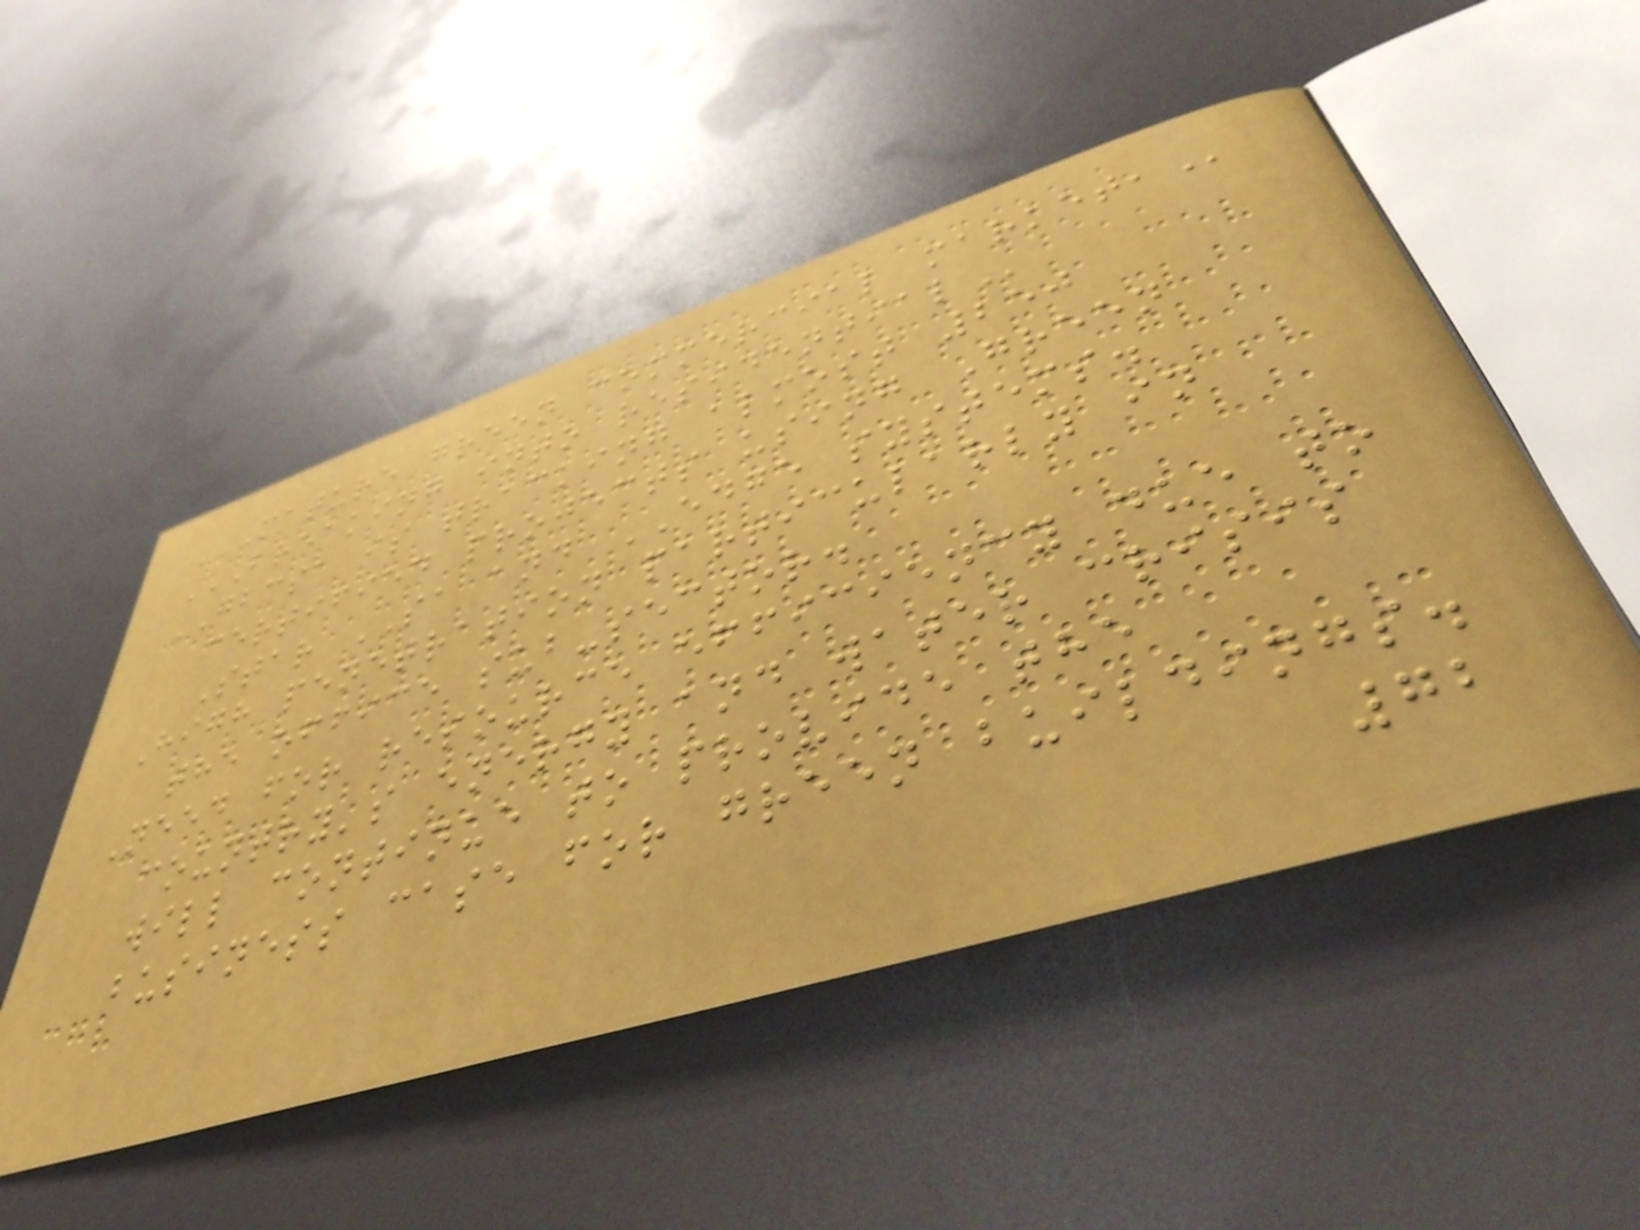MATURE GREEN COMMERCIAL MARKET,
BREAKING INTO RESIDENTIAL
GBCSA is tracking almost 250
certified projects using Green
Star SA and EDGE systems.
High penetration particularly in
the office sub-sector.
Need for resource efficiency due to
country's energy and water crisis
will continue to provide the
business case for green buildings.
72
